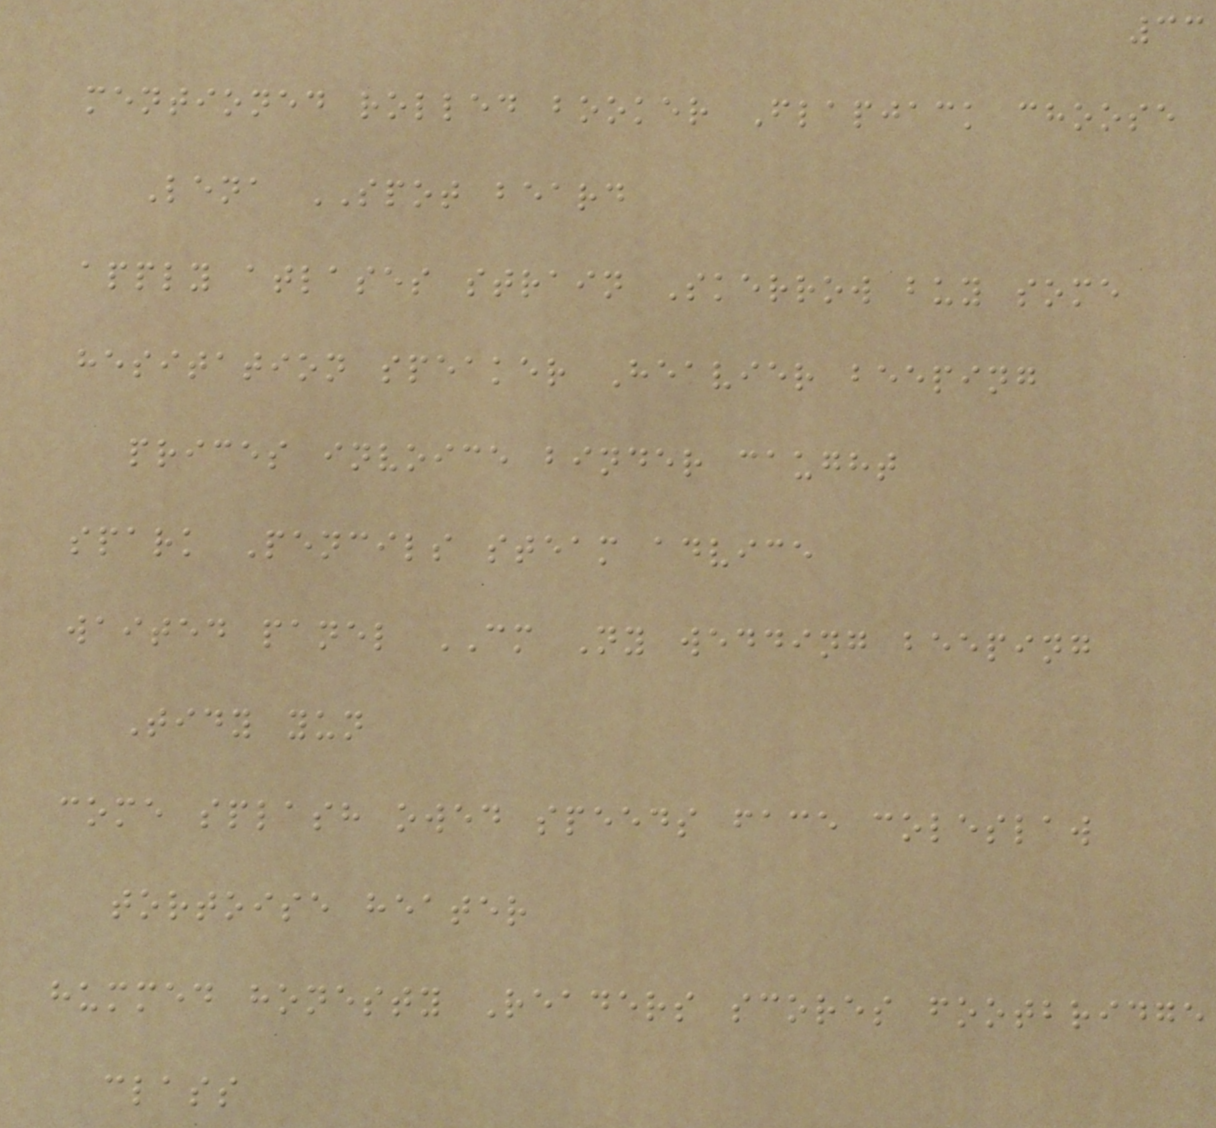33
mentioned rolled booker Flapjack choose
Lena SPOT beard
apply atlases strain Skerrow buy some
hesitation speaker Heavier beeping
prices invoice binder caught
spark Pencils steam advice
waited panel CM Ny wedding beeping
Tidy yun
come splash owed speeds face coleslaw
tortoise heater
hummed honesty Readers scores footbridge
class
